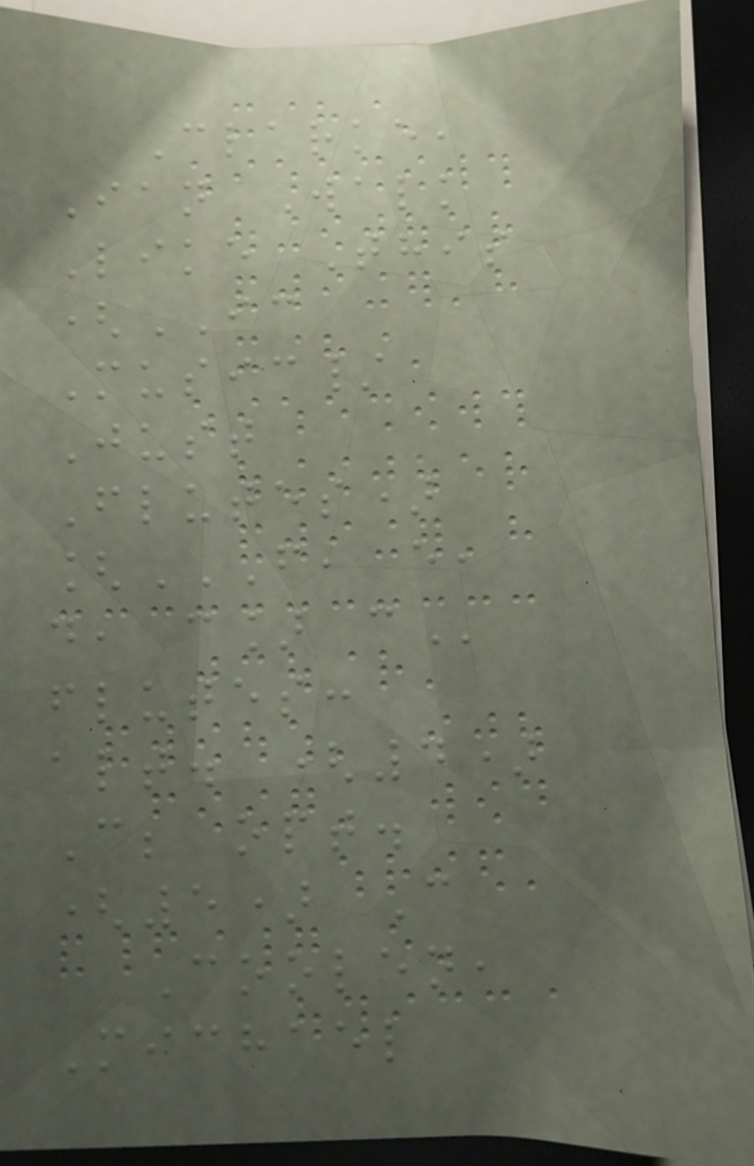Clarke,
Ian Walk
Like This
(IC
Music/
Just
Flutes)
[F, E,
D, C] C
flutes:
alt. (4)
C; opt.
(5) C
Coolen,
Michael
